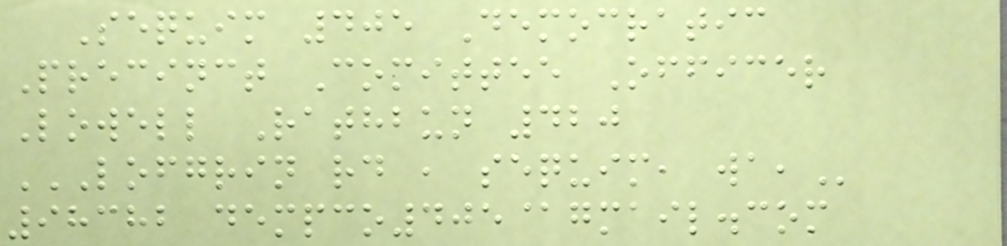Sequim 405 Democratic
Precinct Comittee Officer
Lowell Rathbun 420
LOFGRIN RD , SEQUIM, WA,
98382 dempco405@gmail.com
